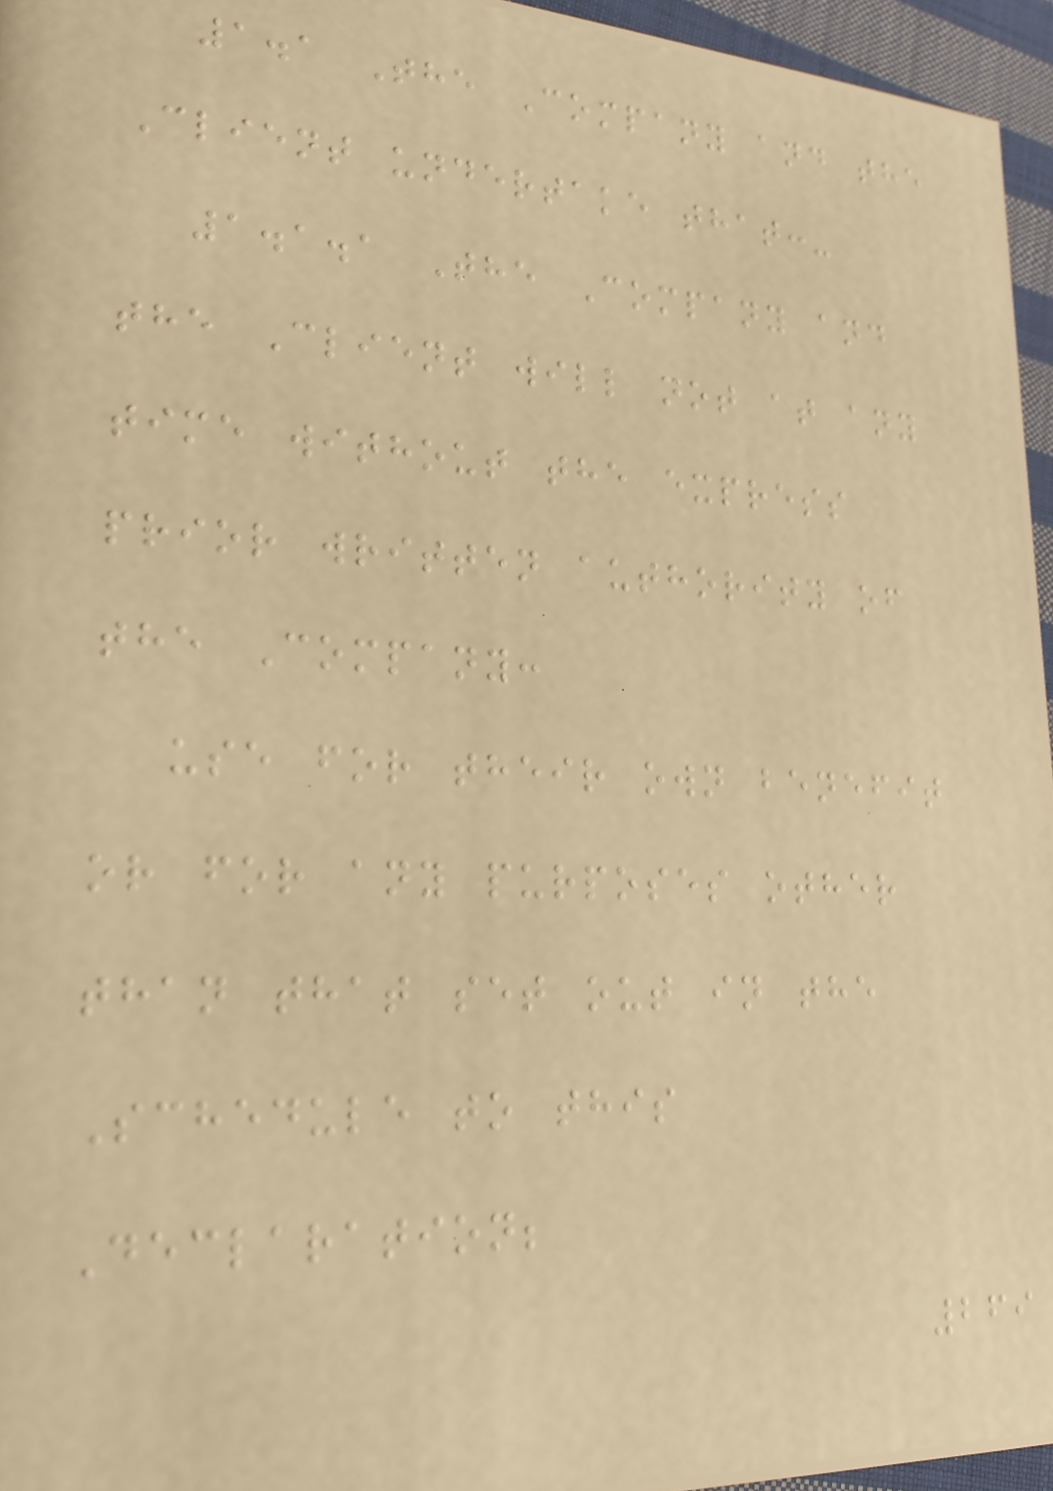1.1 The Company and the
Client undertake that:-
1.1.1 The Company and
the Client will not at any
time without the express
prior written authority of
the Company:
use for their own benefit
or for any purposes other
than that set out in the
Schedule to this
Declaration;
269
